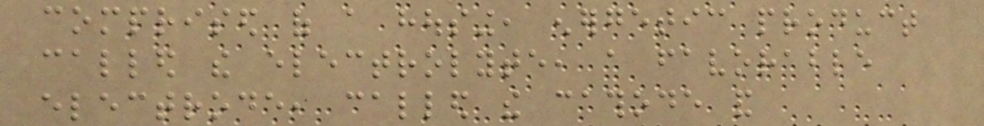comprised of a housing, energetic product
called the electrolyte, a favorable
electrode, called the cathode and
